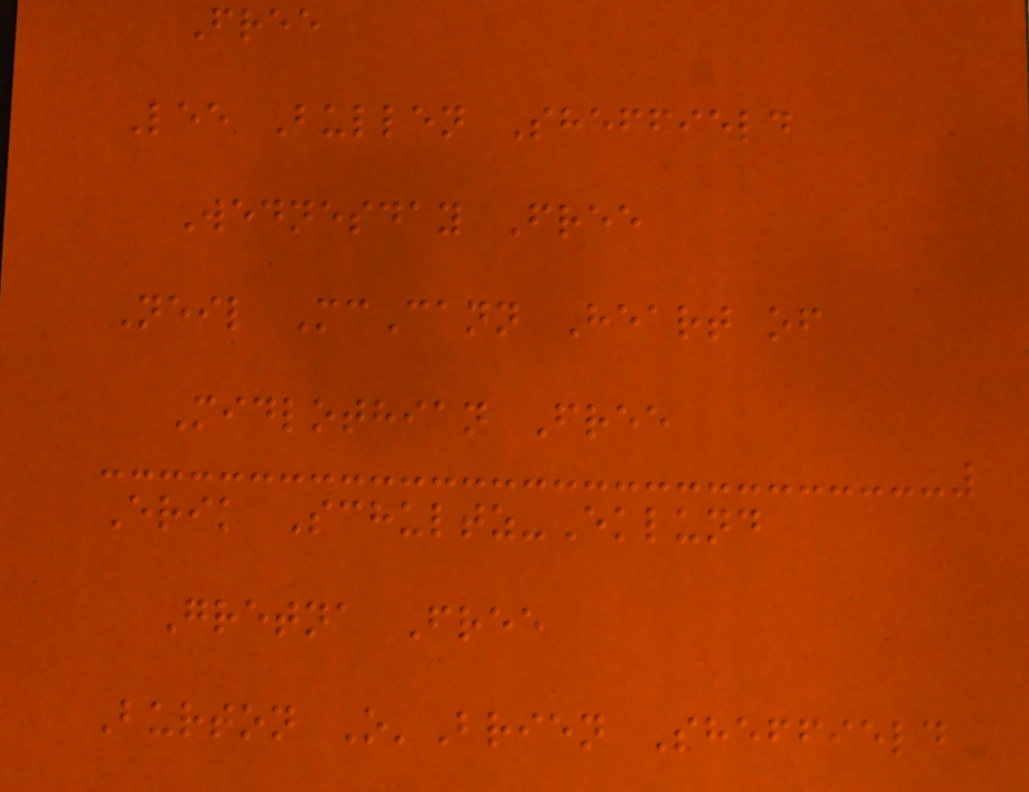Free
Lee Bullen Sheffield
Wednesday Free
Neil McCann Heart of
Midlothian Free
Erik Schultz-Eklund
Gretna Free
Burton O'Brien Sheffield
